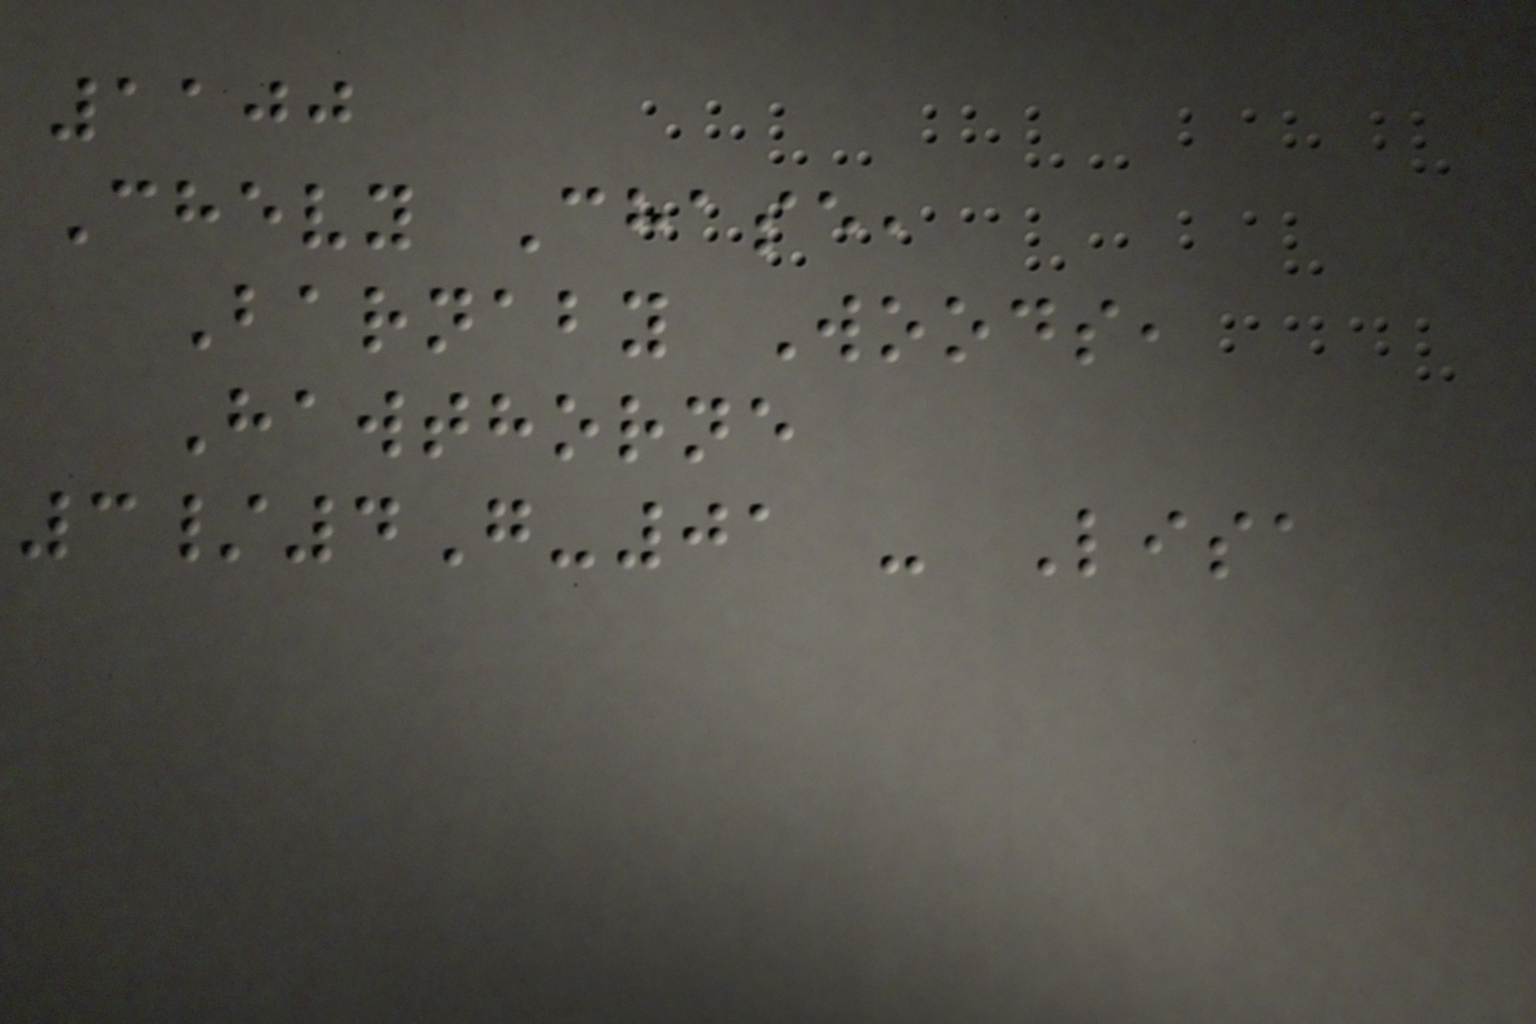1100
Chevy Chase,
Barnaby Woods,
Hawthorne
3/4G-01 - Lisa
